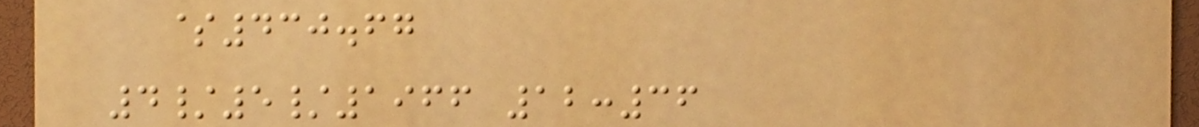$430.67
4/5/1966 12:36
